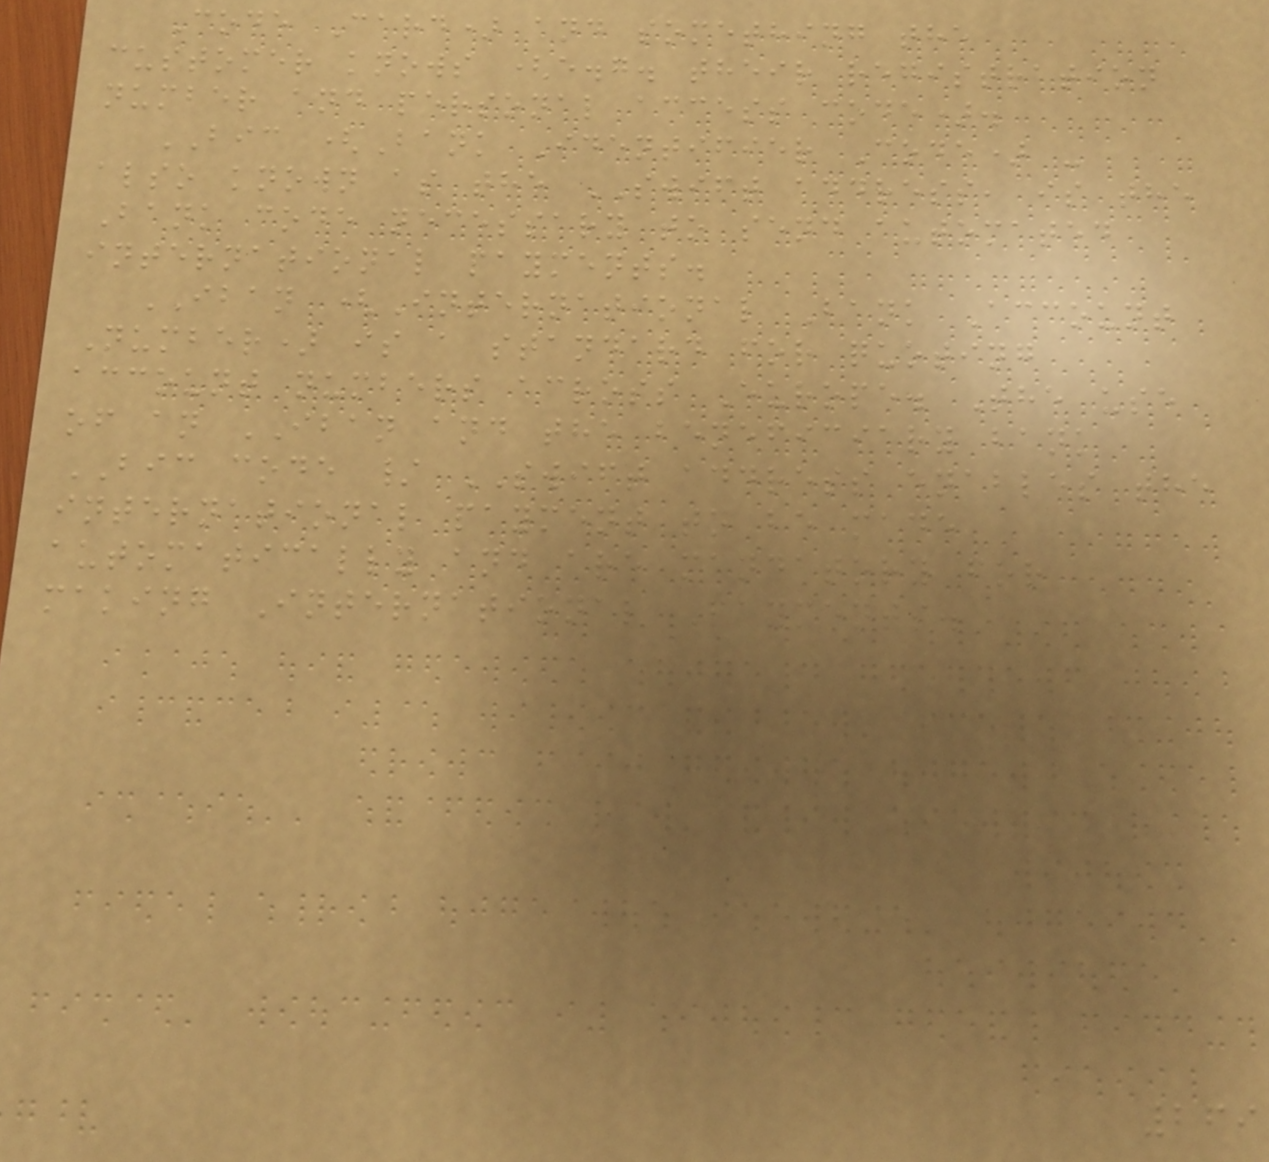Code Card) and something the
customer knows (e.g. their registration
number and personal access code).
BIC (Bank Identifier Code) -
also known as the SWIFT address, is the
Bank code necessary to send automated
international payments.
IBAN (International Bank Account
Number) is a standard for quoting
account numbers across Europe. The use
of an IBAN and the beneficiary bank
BIC code / SWIFT address enables the
international payment to be made
automatically and are mandatory for
making International Payments.
269
